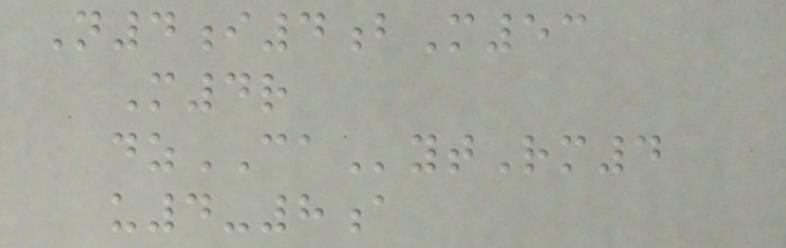N4i4bM53
M4r
dzCAytRm4
u4-8a
